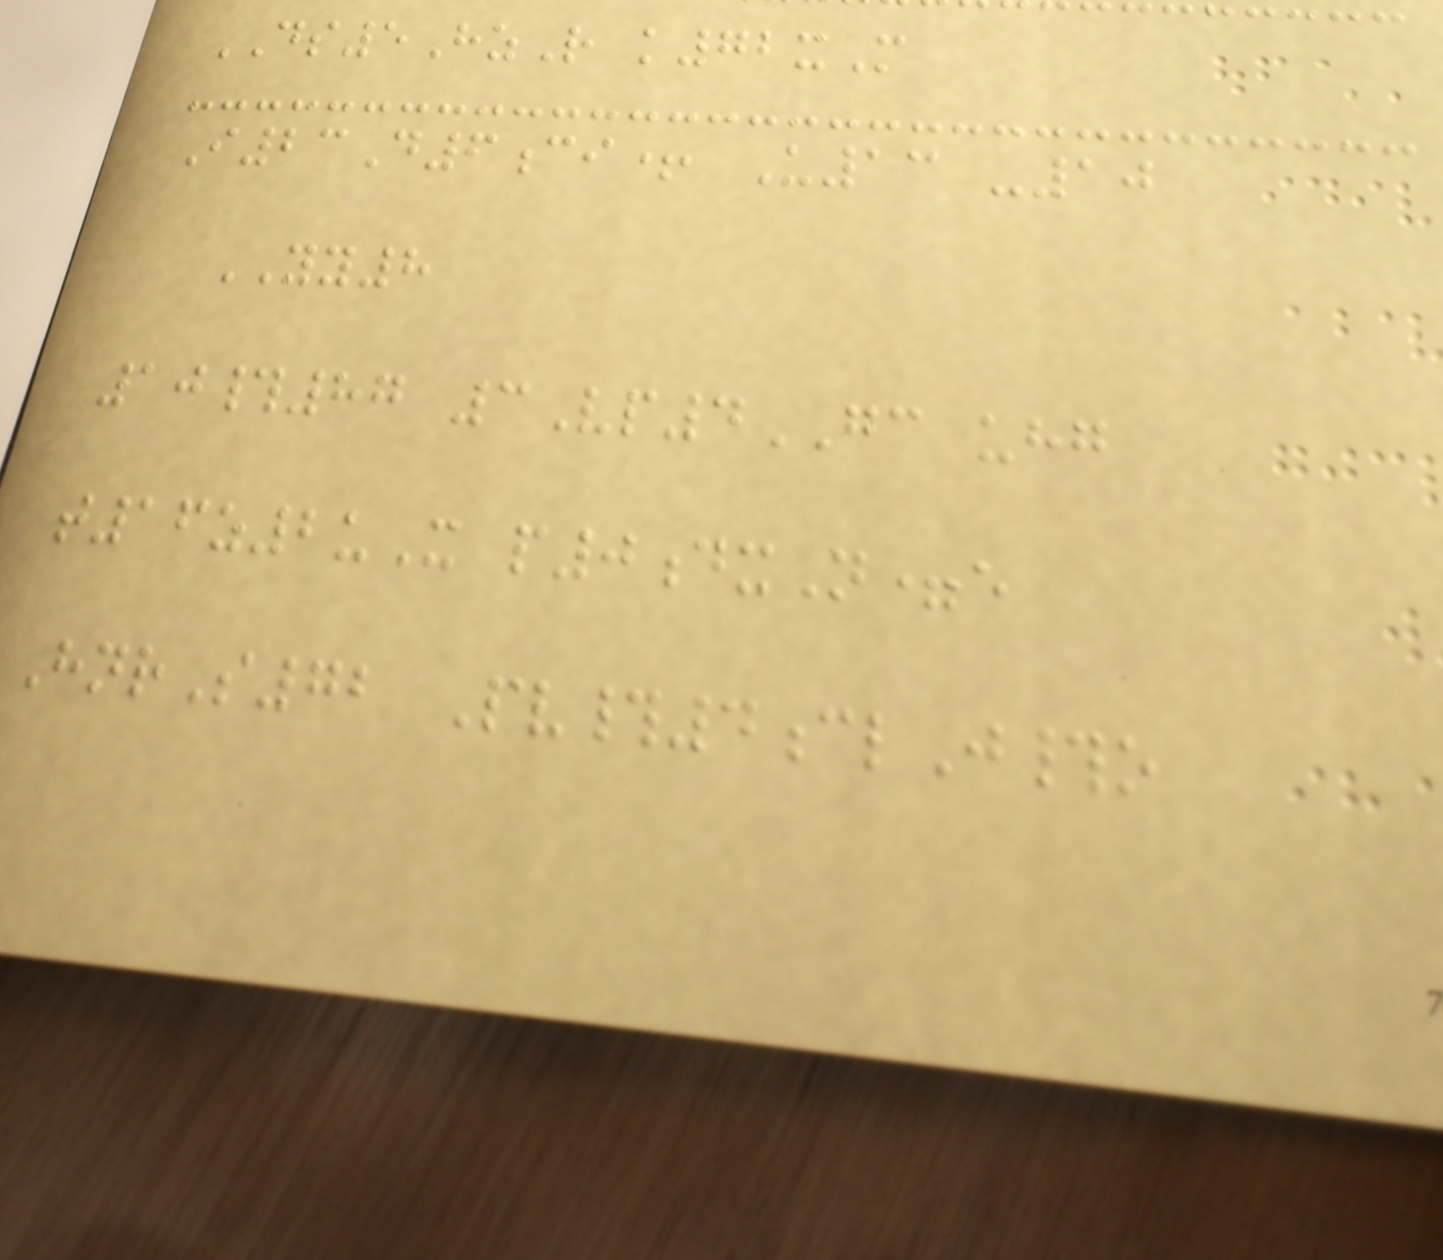DS5HzR k72xM
I23D6ci+ U13 -10
YY8
10#87 3Vp4GC uhg
t16z2uX p0dxN=e
HnrS72 Pv#4clJ#o
